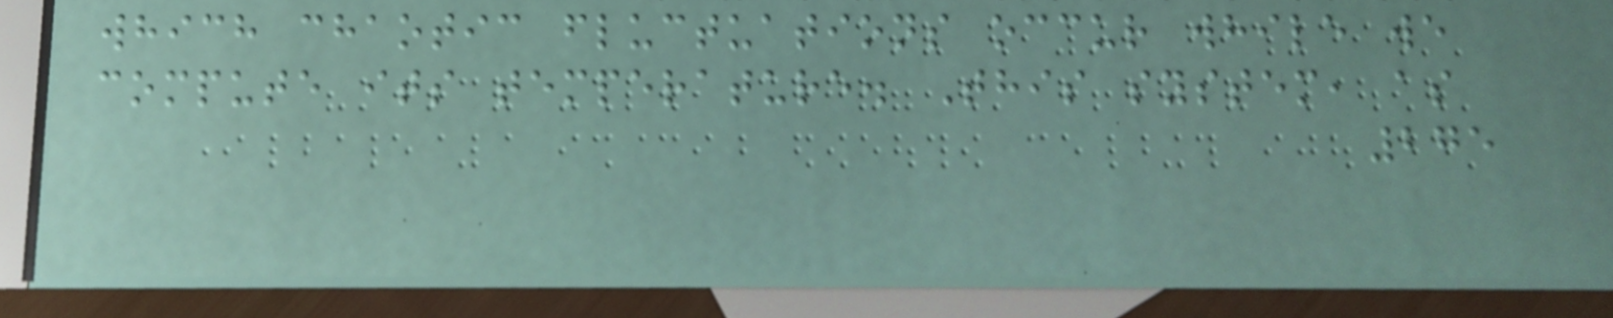which chaotic fluctuations occur while we
compute its temperature. This system, as
275
